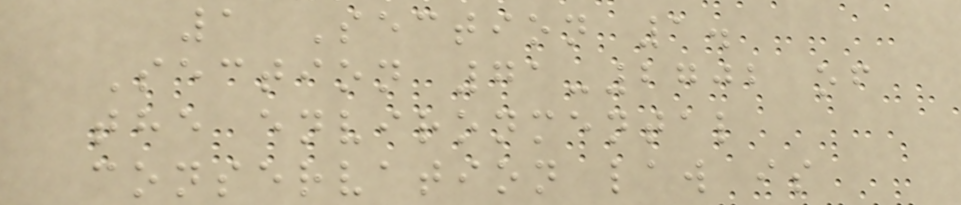1 Section 1.
Section 71-2702 of
the environmental
conservation law is
